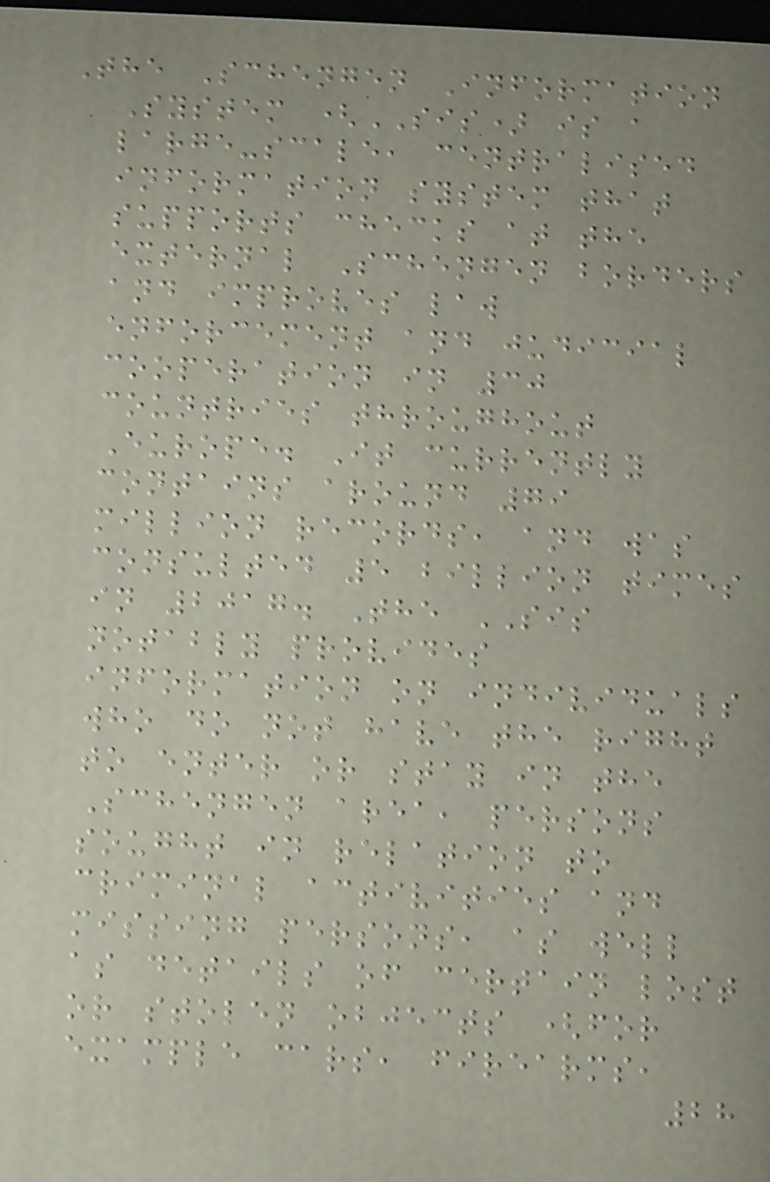The Schengen Information
System (SIS) is a
large-scale, centralised
information system that
supports checks at the
external Schengen borders
and improves law
enforcement and judicial
cooperation in 30
countries throughout
Europe. It currently
contains around 79
million records, and was
consulted 5 billion times
in 2017. The SIS
notably provides
information on individuals
who do not have the right
to enter or stay in the
Schengen area, persons
sought in relation to
criminal activities and
missing persons, as well
as details of certain lost
or stolen objects (for
example cars, firearms,
28
